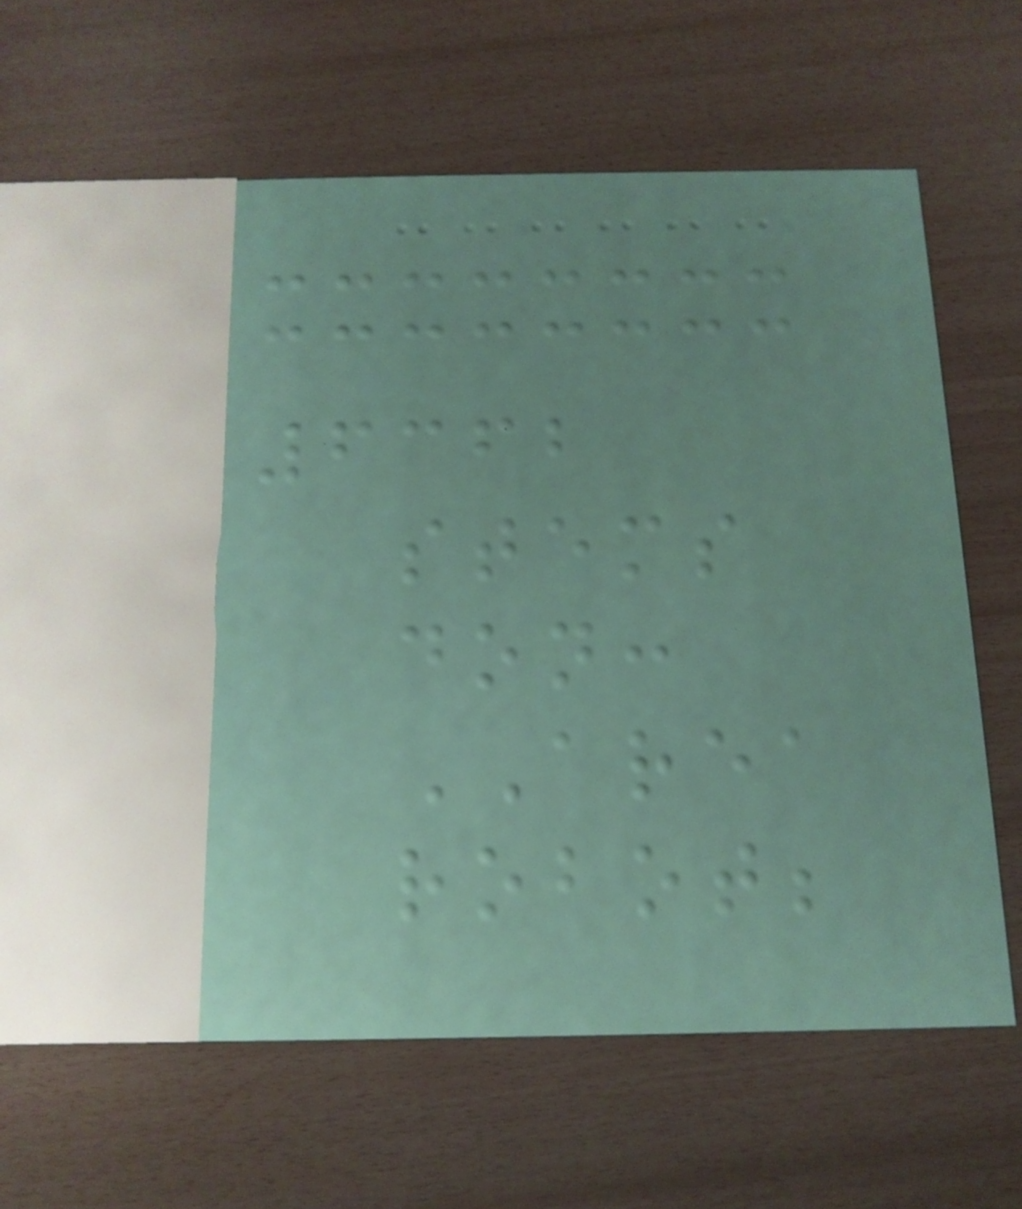6362
stems
don:
AREA
robot;
